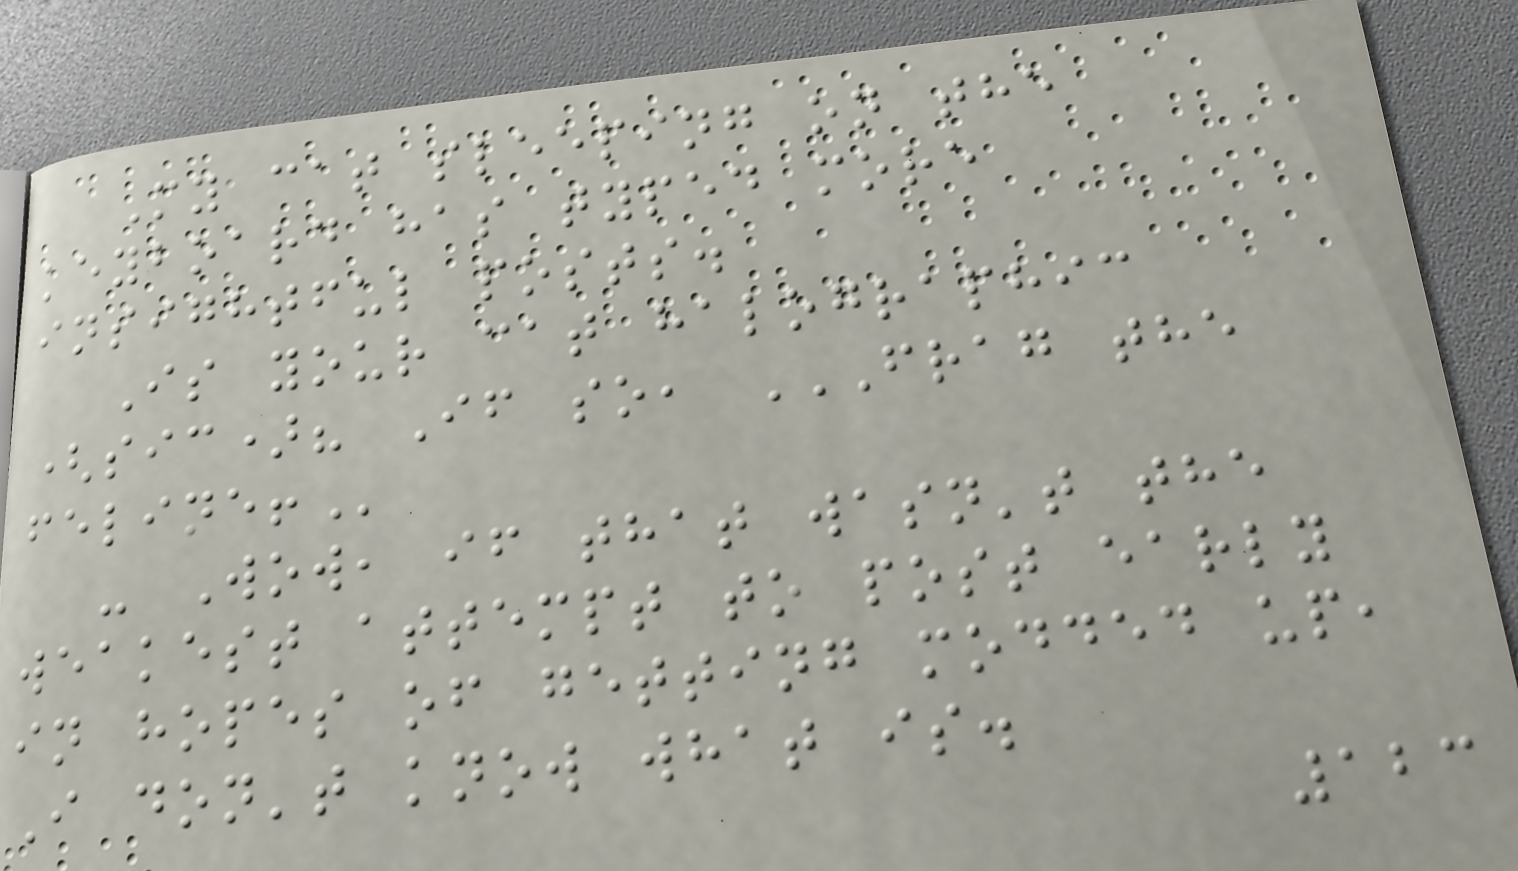My cat sleeping on the
keyboard has typed more
insightful posts.
Is your cat halographic
(sic)? If so, FRAG THE
FELINE!
- Wow, if that wasn't the
weakest attempt to post early
in hopes of getting modded up,
I don't know what is.
123
